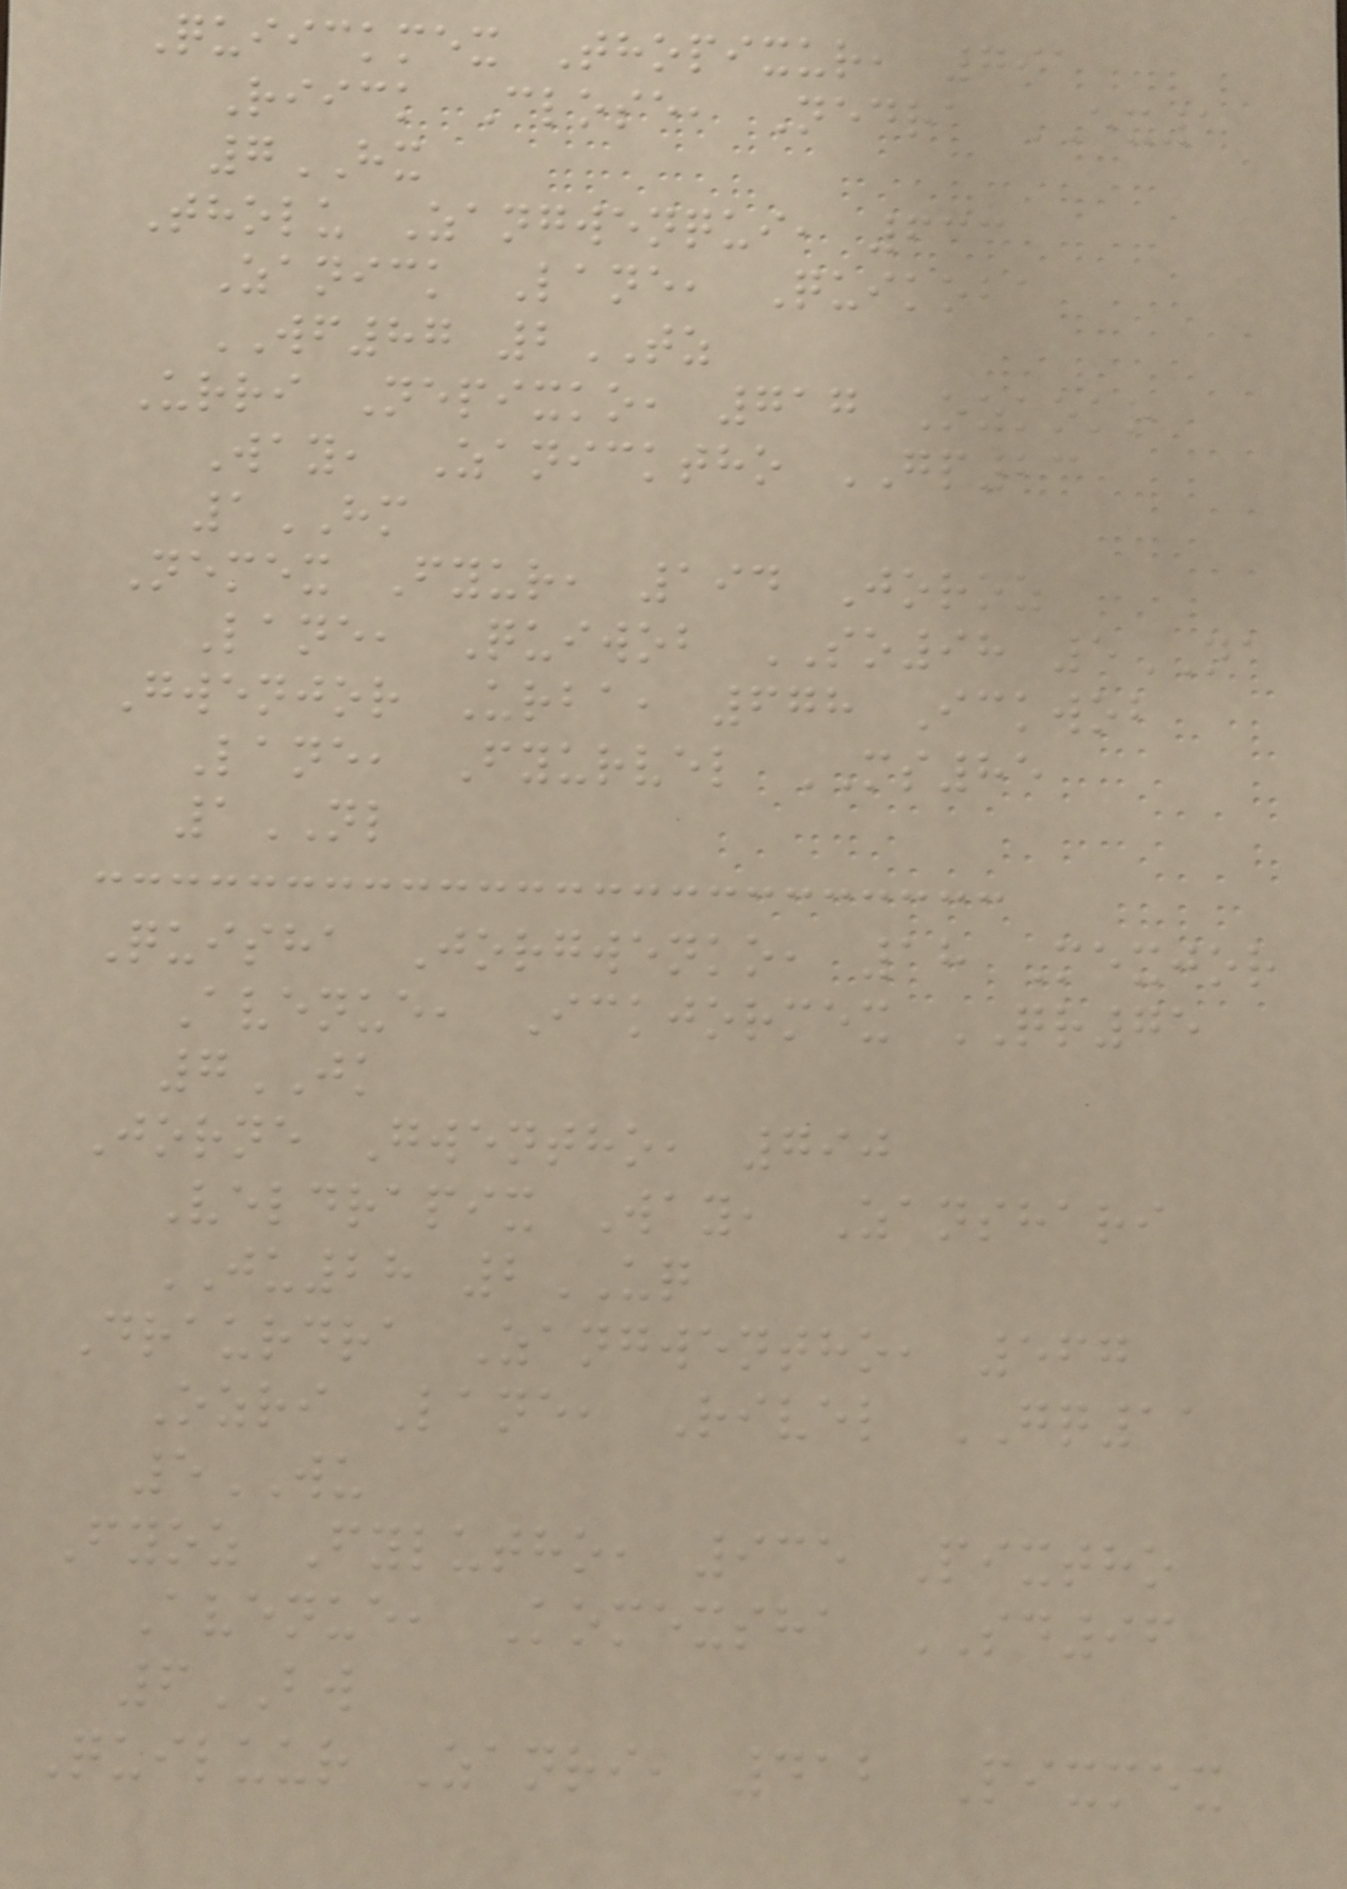Quiickmex Thopixur, 791
Riick Close, Nedra EX1
7HX
Tholu Zangwenqui, 633
Zanick Lane, Quikoba
WF87 2TZ
Urri Nepixko, 717 Ozkoko
Way, Zanicktho GP23
1HM
Nemex Fyur, 194 Joroz
Lane, Quiwob SO98 5NA
Gwenjor Urba, 678 Ickwob
Lane, Fyurvel MS85
1NL
Quisha Jorgwenko, 18 Mexjor
Avenue, Ickjormex QR75
7JK
Jorne Gwentho, 790
Veldrapix Way, Zanshari
JU28 2UQ
Draurdra Zangwentho, 567
Ozri Lane, Rivel GQ11
5WU
Fyoz Fylutho, 935 Pixtho
Avenue, Komexsha SD96
6BW
Quiluur Zanri, 412 Pixmex
